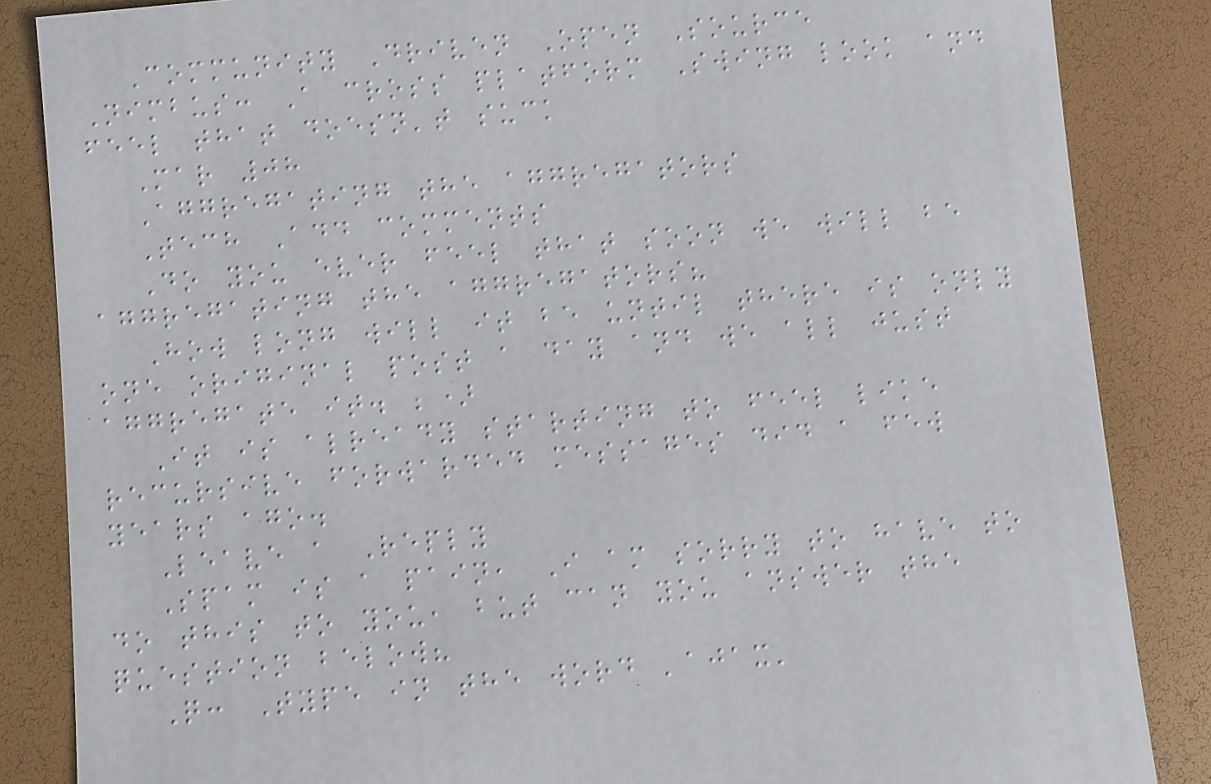Community Driven Open Source
Nimbus: A cross platform Swing look and
feel that doesn't suck
Mar 08
Aggregating the aggregators
Tech Add comments
Do you ever feel that soon we will be
aggregating the aggregators?
How long will it be until there is only
one original post a day and we all just
aggregate it. ;)
It is already starting to feel like
recursive forwarded messages did a few
years ago.
Leave a Reply
Spam is a pain, I am sorry to have to
do this to you, but can you answer the
question below?
Q: Type in the word 'ajax'
